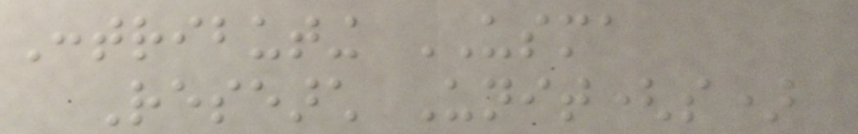Contributing USMA
Research Unit(s)
